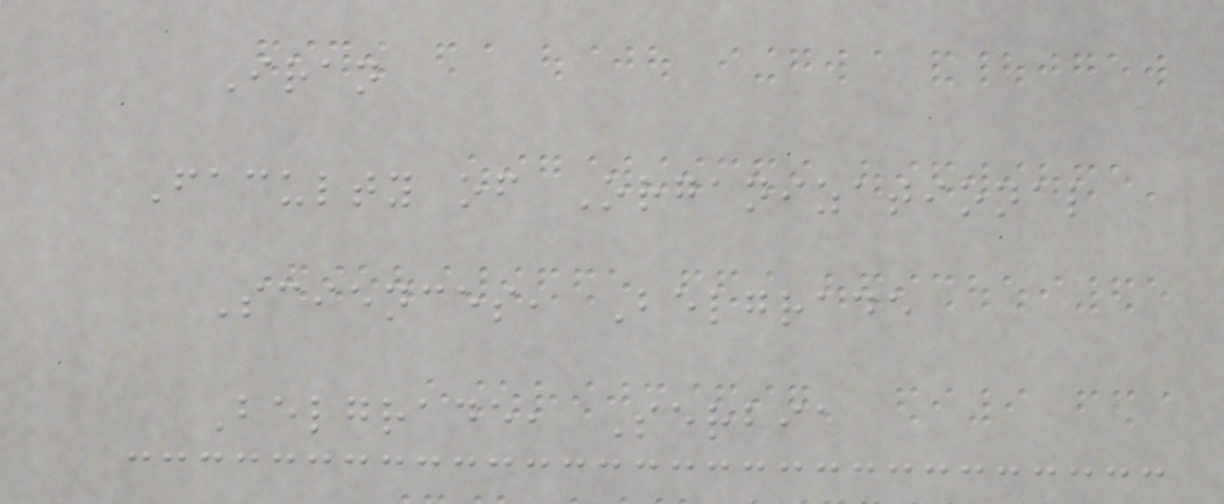Iran
Faculty of Organizational
Sciences, Belgrade
Belgrade, Serbia
